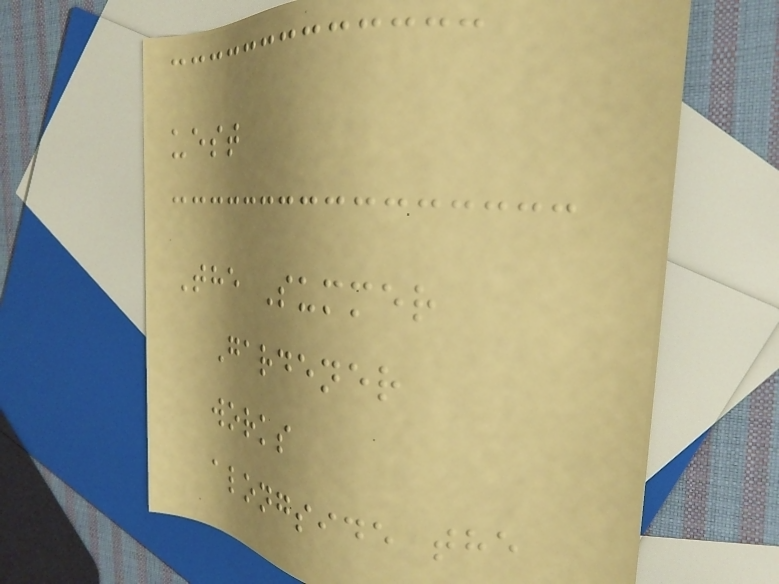uest
The Summer
Gardener
works
alongside the
